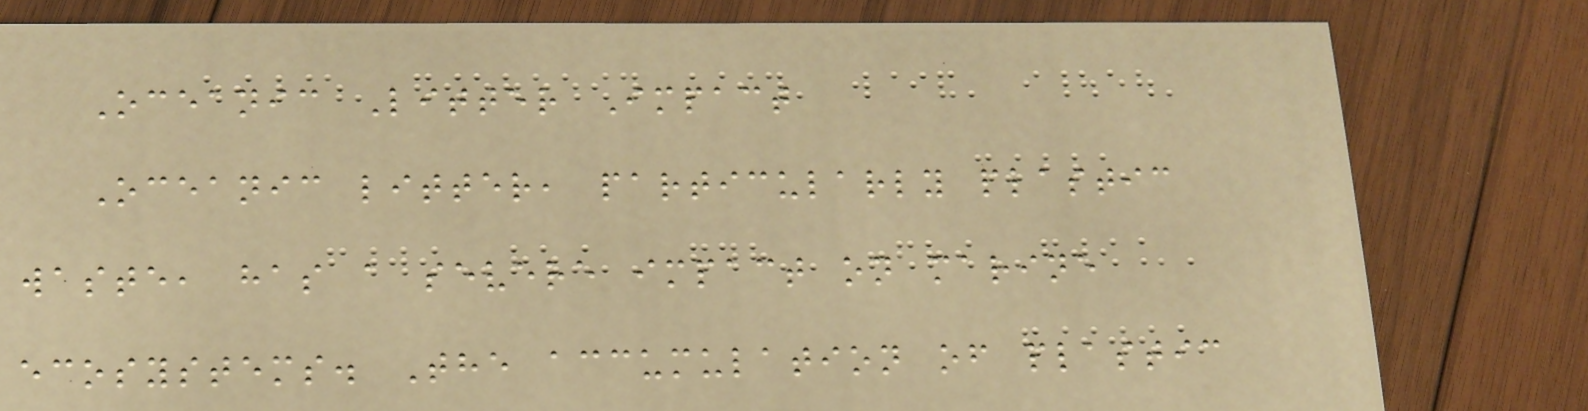Oceanic Litter Impact
Oceanic litter, particularly plastic
waste, has a severe impact on marine
ecosystems. The accumulation of plastic
